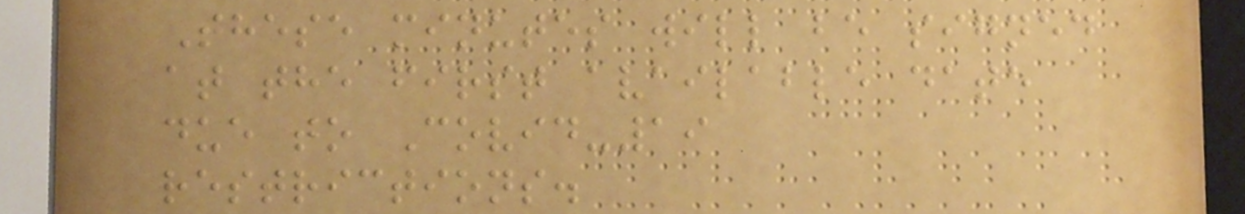These minutes will be signed
at the first available date
due to Covid-19
restrictions.
